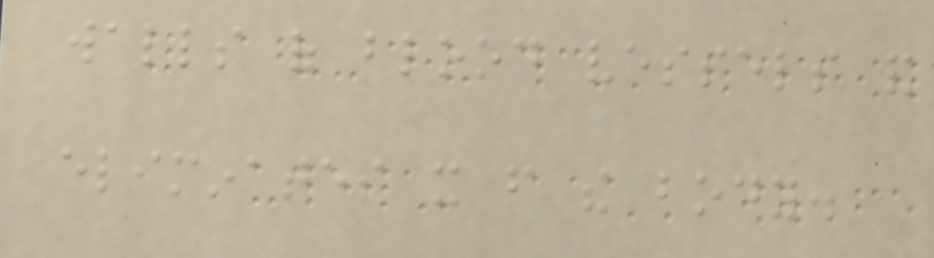walls of blood vessels and
eliminates it from the body.
